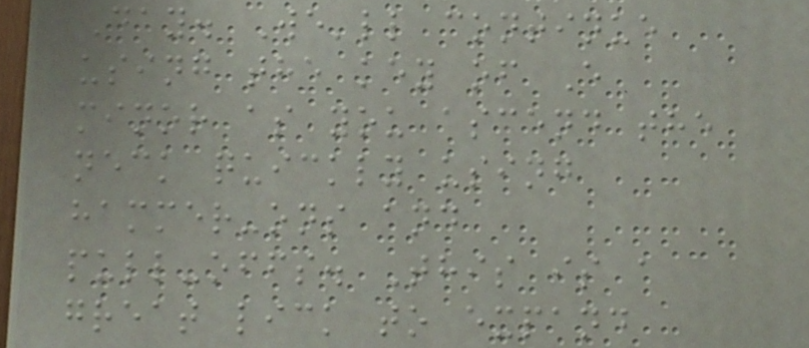Day. We'll continue
using the key of E
minor as you ascend the
neck quickly using
hammer-ons and
pull-offs. This is a
great lick to expand
